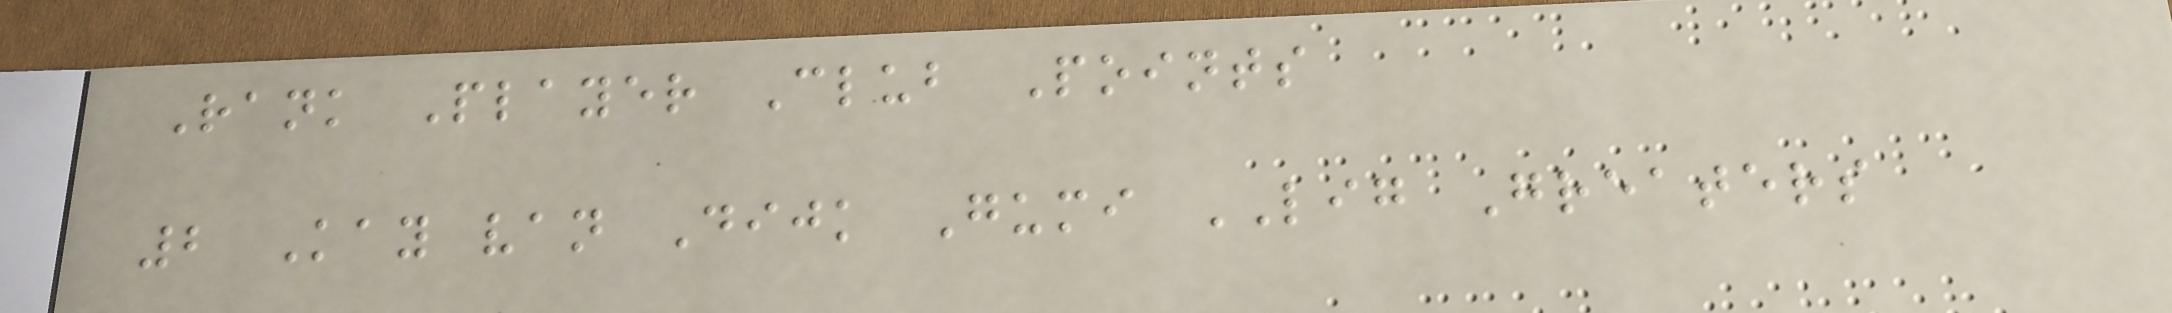Rank Player Club Points
2 Kay van Dijk Gumi LIG Greaters
